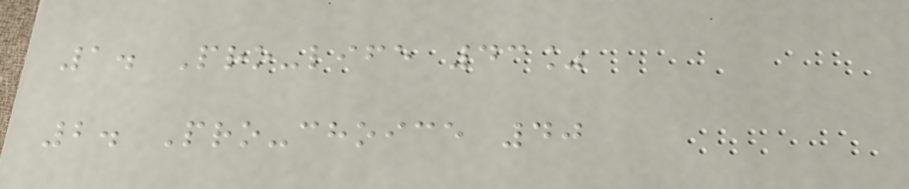1. Pro-life 43%
2. Pro-choice 40
